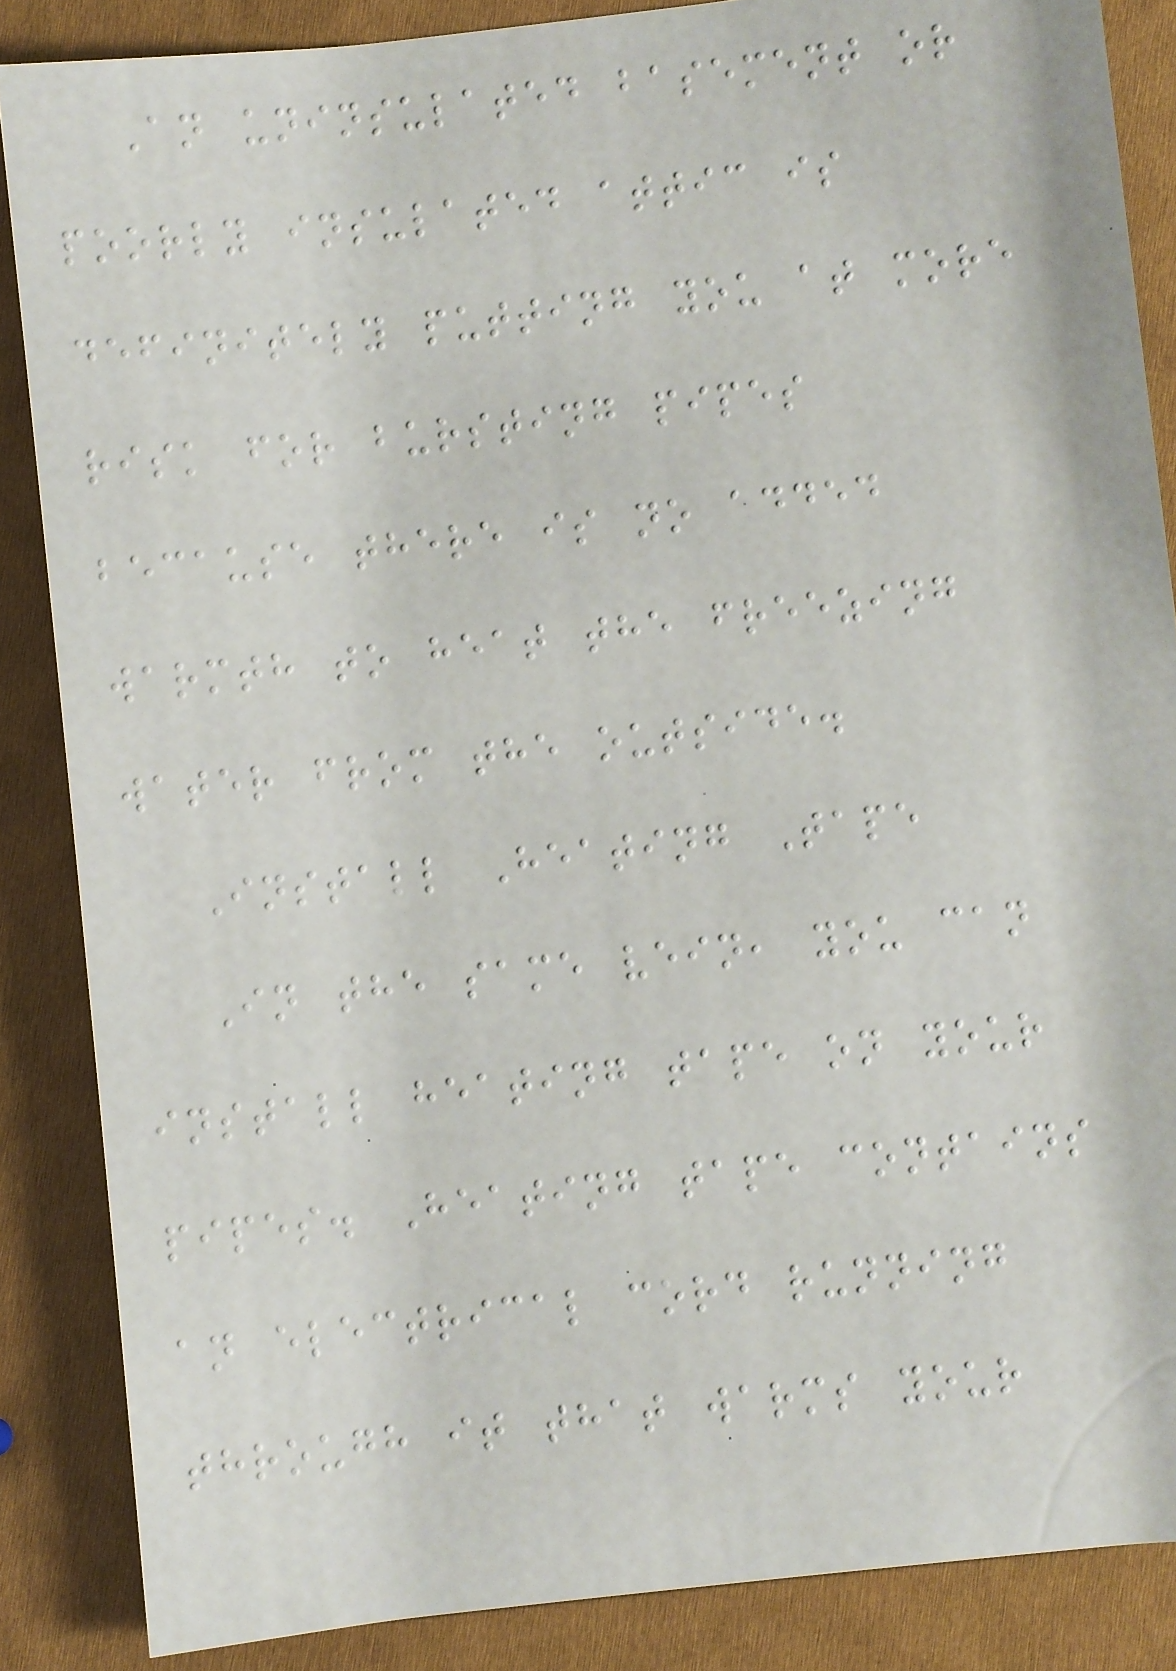An uninsulated basement or
poorly insulated attic is
definitely putting you at more
risk for bursting pipes
because there is no added
warmth to heat the freezing
water from the outside.
Install Heating Tape
In the same vein, you can
install heating tape on your
pipes. Heating tape contains
an electrical cord running
through it that warms your
